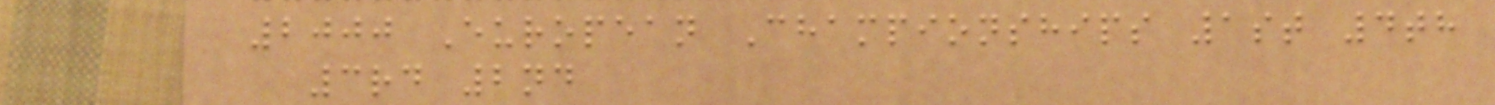2000 European Championships 1st 4th
3rd 2nd
